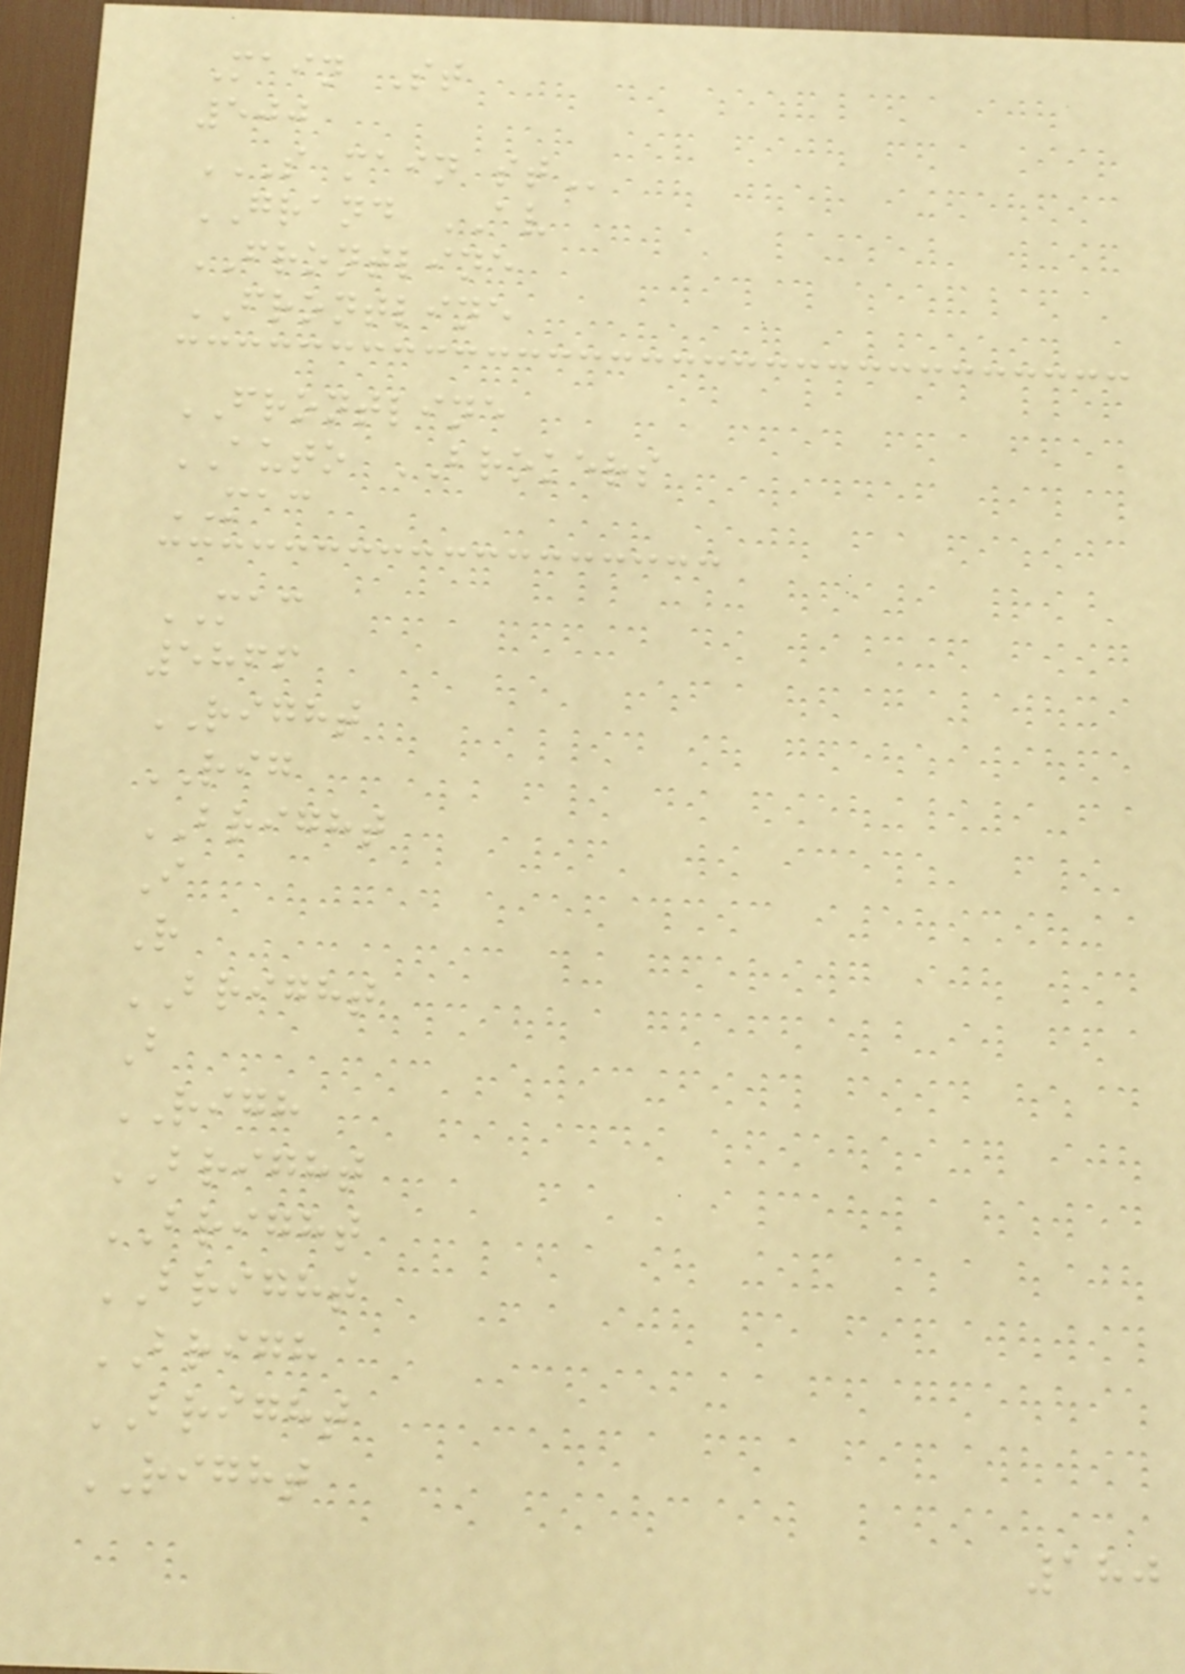Main St
500
S MAIN ST
GRAND AV
FRONTLINE
FRONTLINE
FRONTLINE
AUTO BROKERS
MAC
MAC
5866
RIGHT
RIG
BRIGHT
I
R
BRIGHT
B
RIGH
BRIGHT
BRIGHT
BRIGHT
BRIGH
BRIGHT
RIGHT
180
